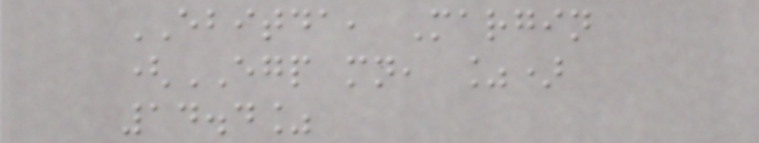EBITDA, Margin
(EGP mn, %)
14.4%
